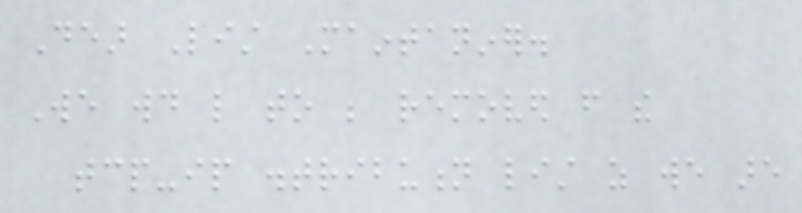Dear List Maintaniner.
We would like to be removed from the
tcp-ip distribution list as we are
